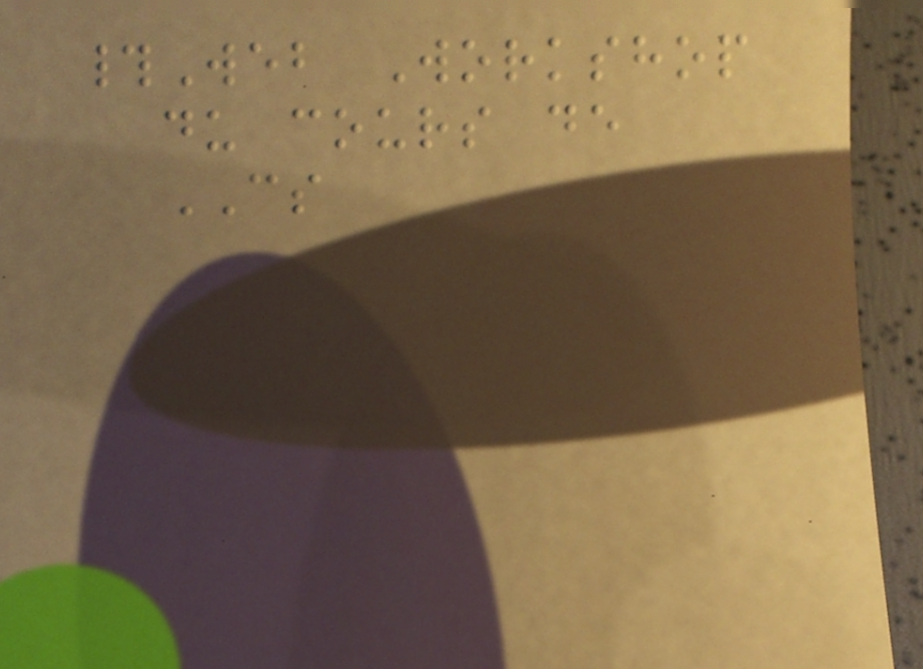#Web Workshop
du cours de
CS
